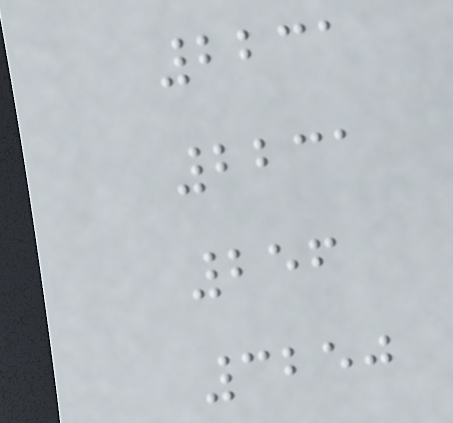2231
2231
256
3250
